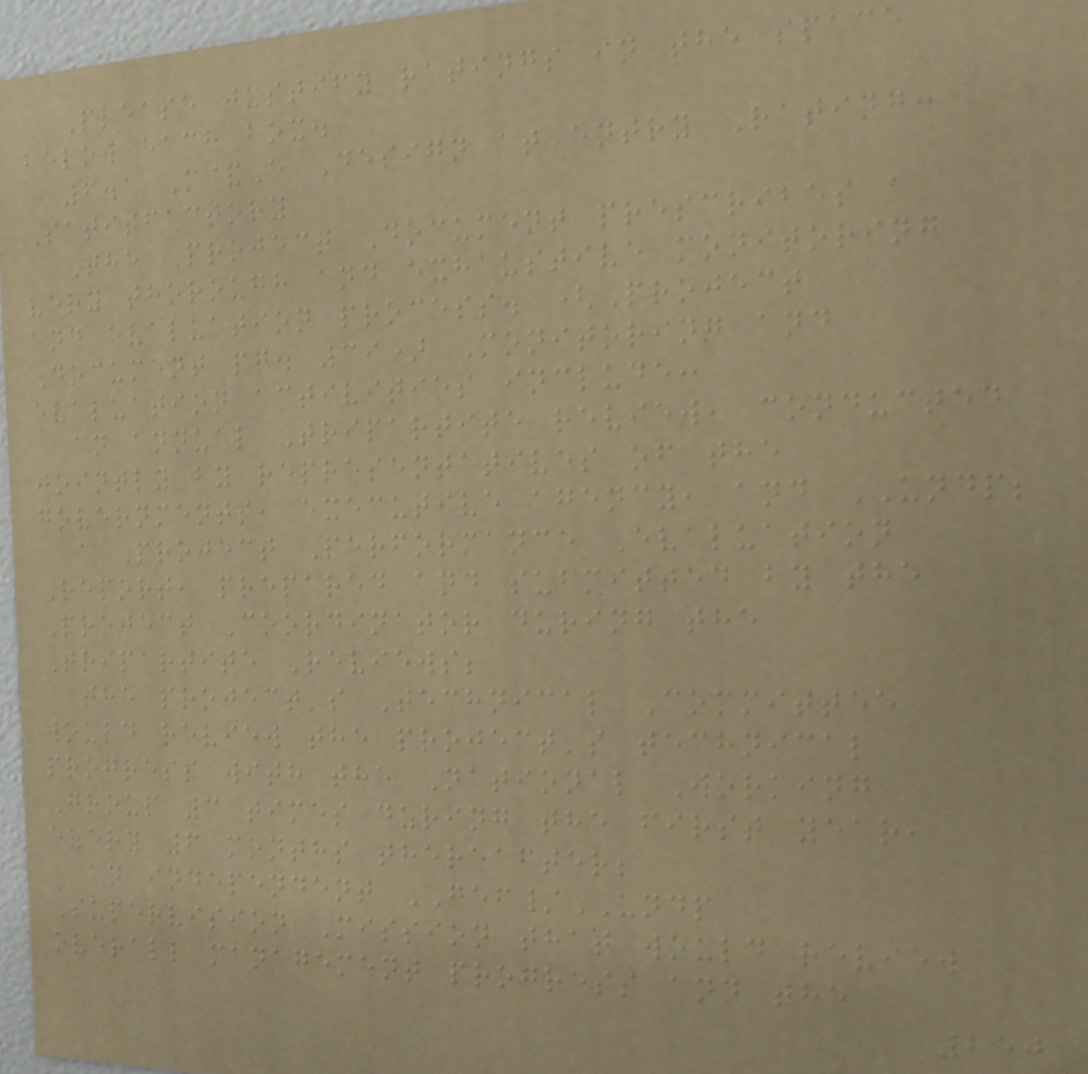Please justify ratings in the space
below each box.
6.1 M&E Design at entry Rating:
Satisfactory
The Project Document prescribes a
very thorough and exhaustive monitoring
and evaluation process. (Project
Document pg. 39) Monitoring and
evaluation activities include:
an annual Tripartite review, conducted
jointly by representatives of the
governments, executive agency, and UNDP;
a Project Performance Evaluation
Report, prepared and submitted by the
Project Coordinator during the
Tripartite Reviews;
the project's Technical Committee
would review the project's technical
progress with the National Working
Group 3 times during the first year,
every 6 months thereafter;
an independent GEF/UNDP
Supervision Mission that would review
overall management progress and the
250
